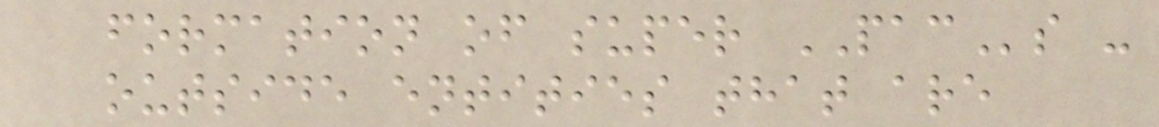formation of super PACs -
outside entities that are
